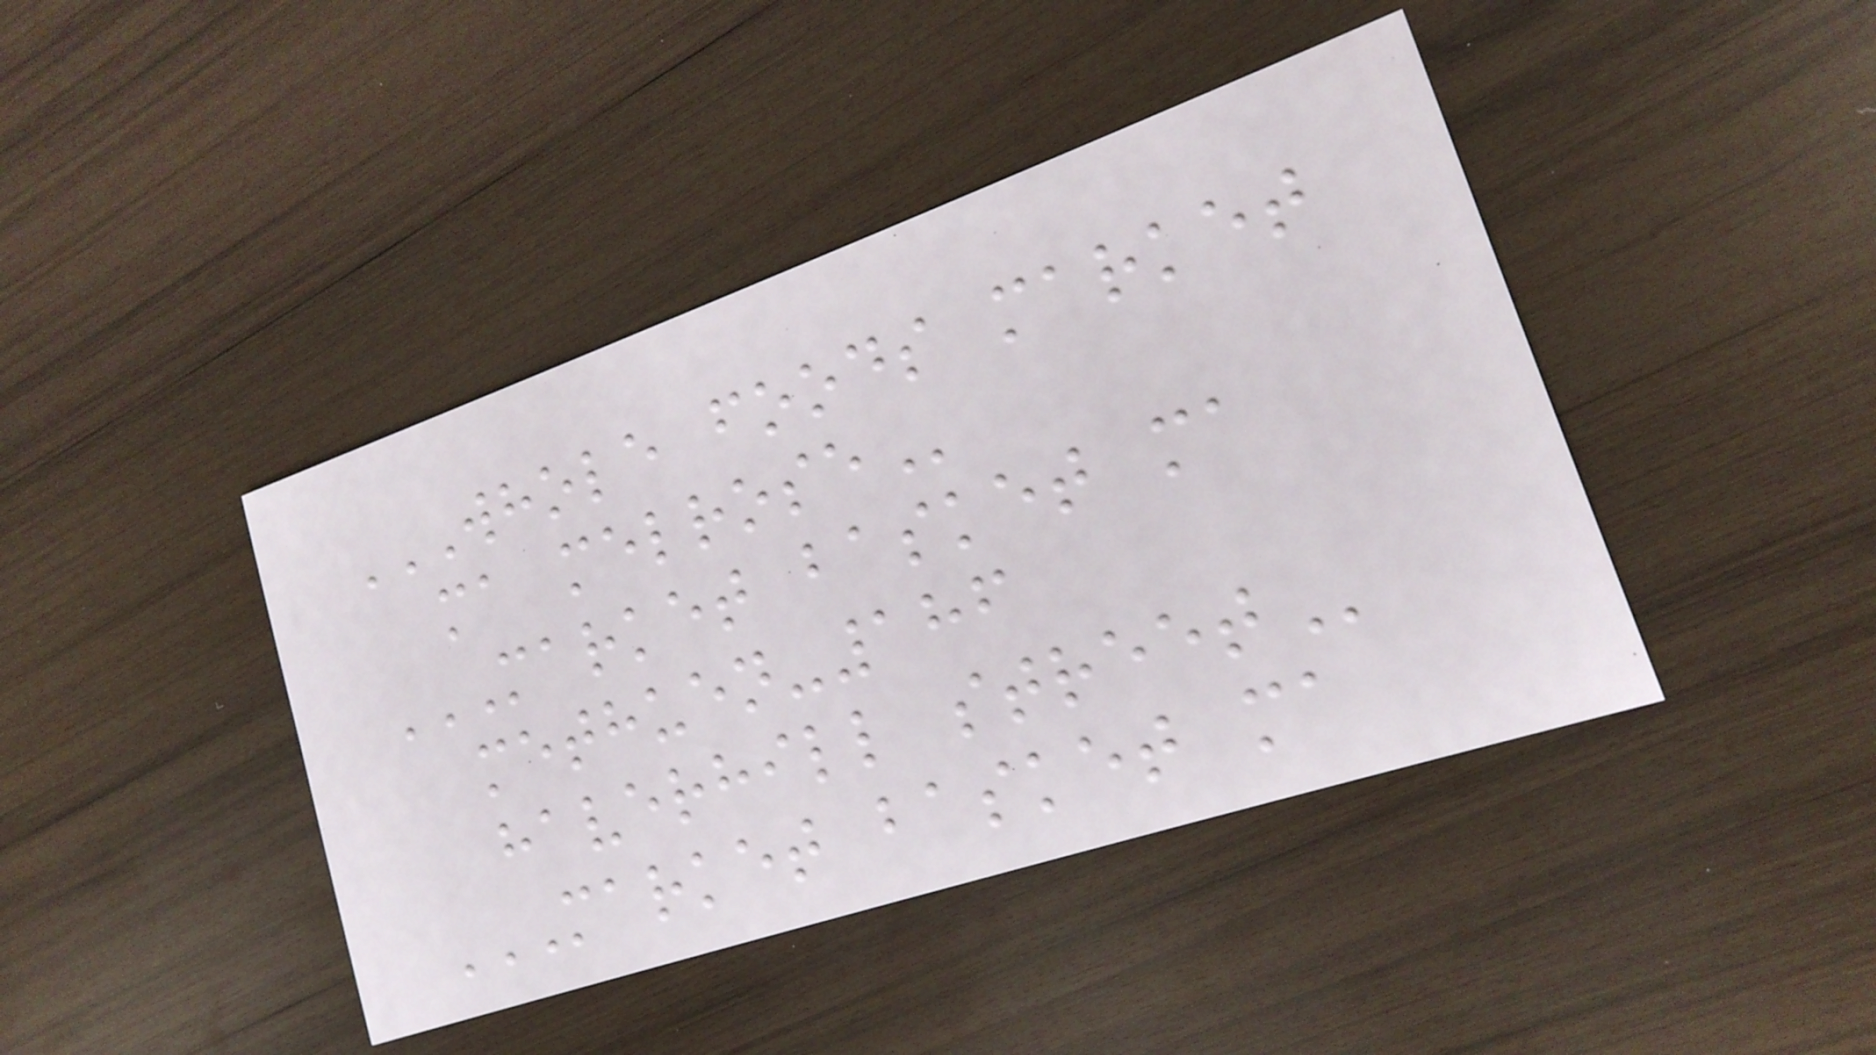WHOLE FOODS MARKET
MA MELROSE
MARKET BASKET MA
METHUEN-186
HAVERHILL STREET
MARKET BASKET MA
